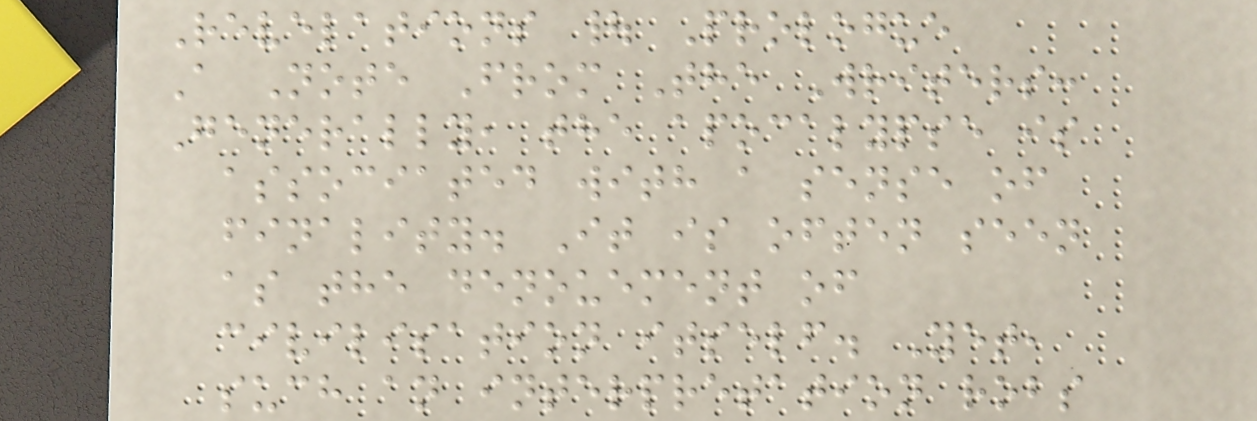Revelations | Prologue
A Note From The Writers:
Generally, the apocalypse is
associated with a sense of
finality. It is often seen
as the denouement of
civilisation itself. Yet,
such an interpretation robs
